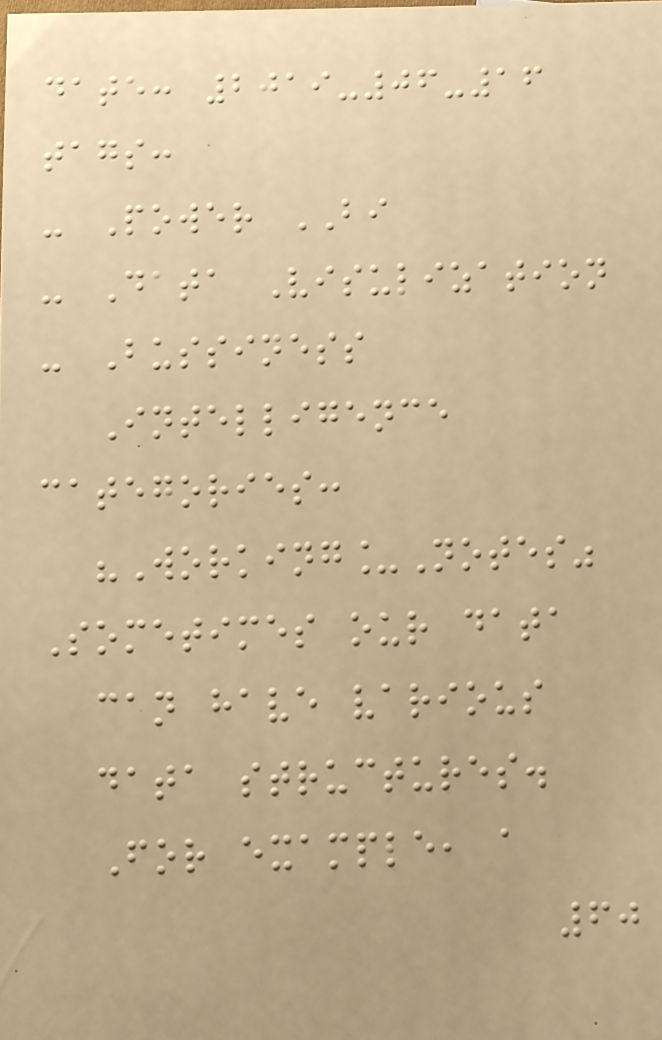date: 2019-06-16
tags:
- Power BI
- Data Visulization
- Bussiness
Intelligence
categories:
"Working_Notes"
Sometimes our data
can have various
data structures.
For example, a
60
